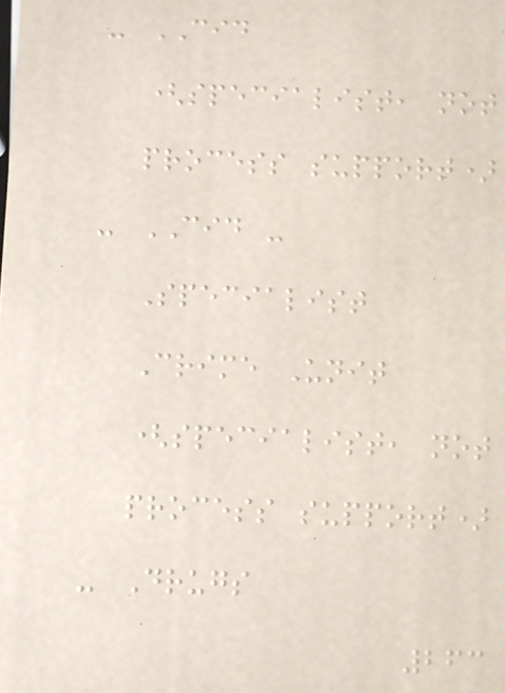- CID
(specialist, not
process support)
- CID -
Specialist
Crime Unit
(specialist, not
process support)
- Drugs
263
